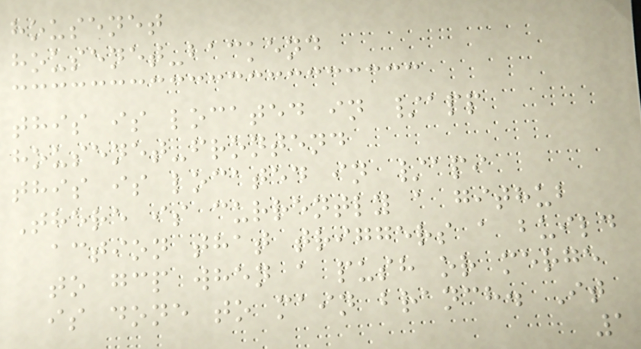housenet
housenet-backend
this is located in /app
housenet-frontend
this is located in /api
There is currently a github
action that triggers a build
to gcp when a push or merge
is done to main branch. It
1
